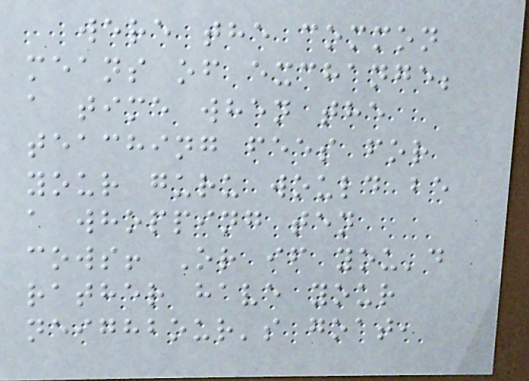were the common
means of exchange;
a time when the
teaching fees for
your guru would be
a whopping ten
cows! Or if you'd
rather have your
neighbour's goat,
